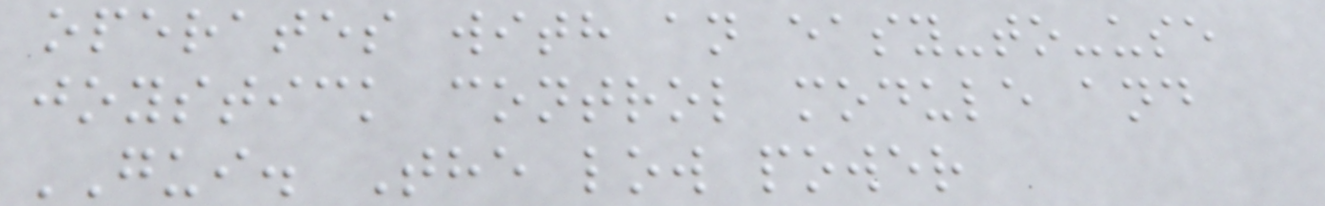operates with an easy-to-use
joystick control module and
GUI. The low power
